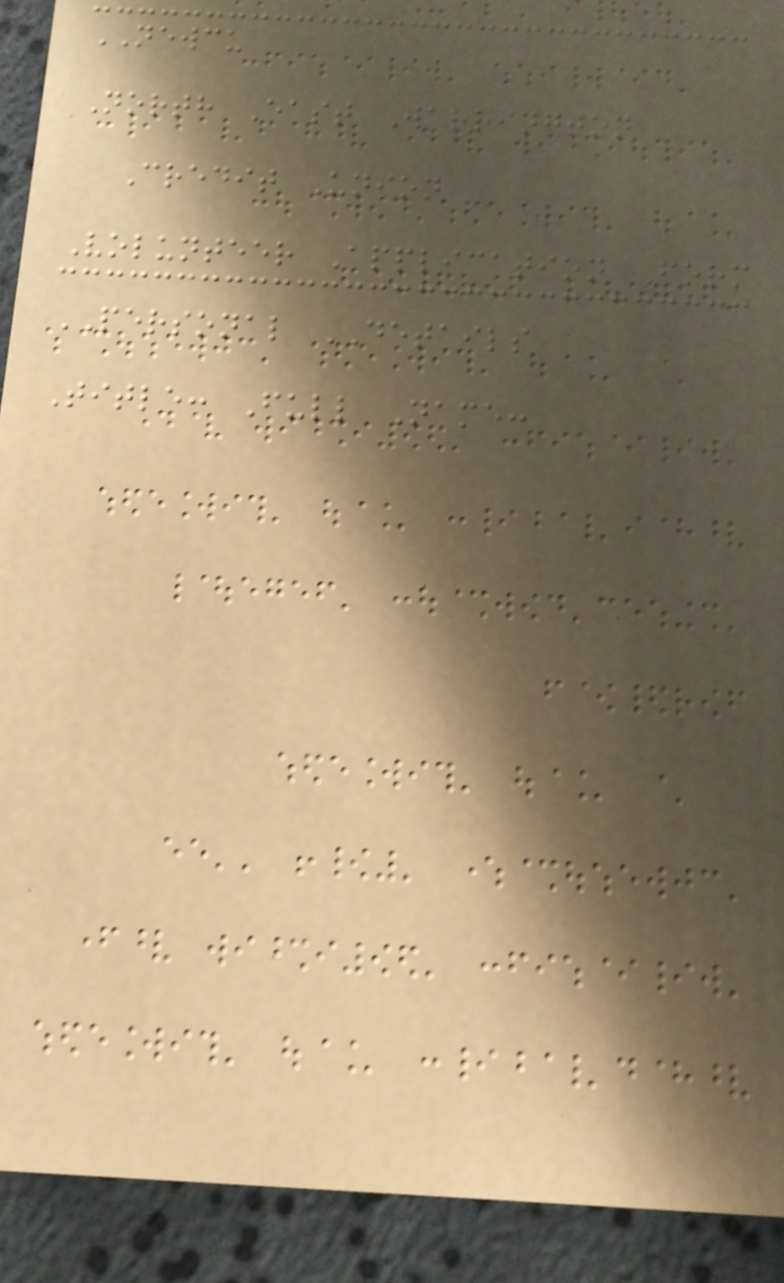NEWCU
North East Warrington
Credit Union
Volunteer Application Form
PERSONAL DETAILS
Title: Full Name:
